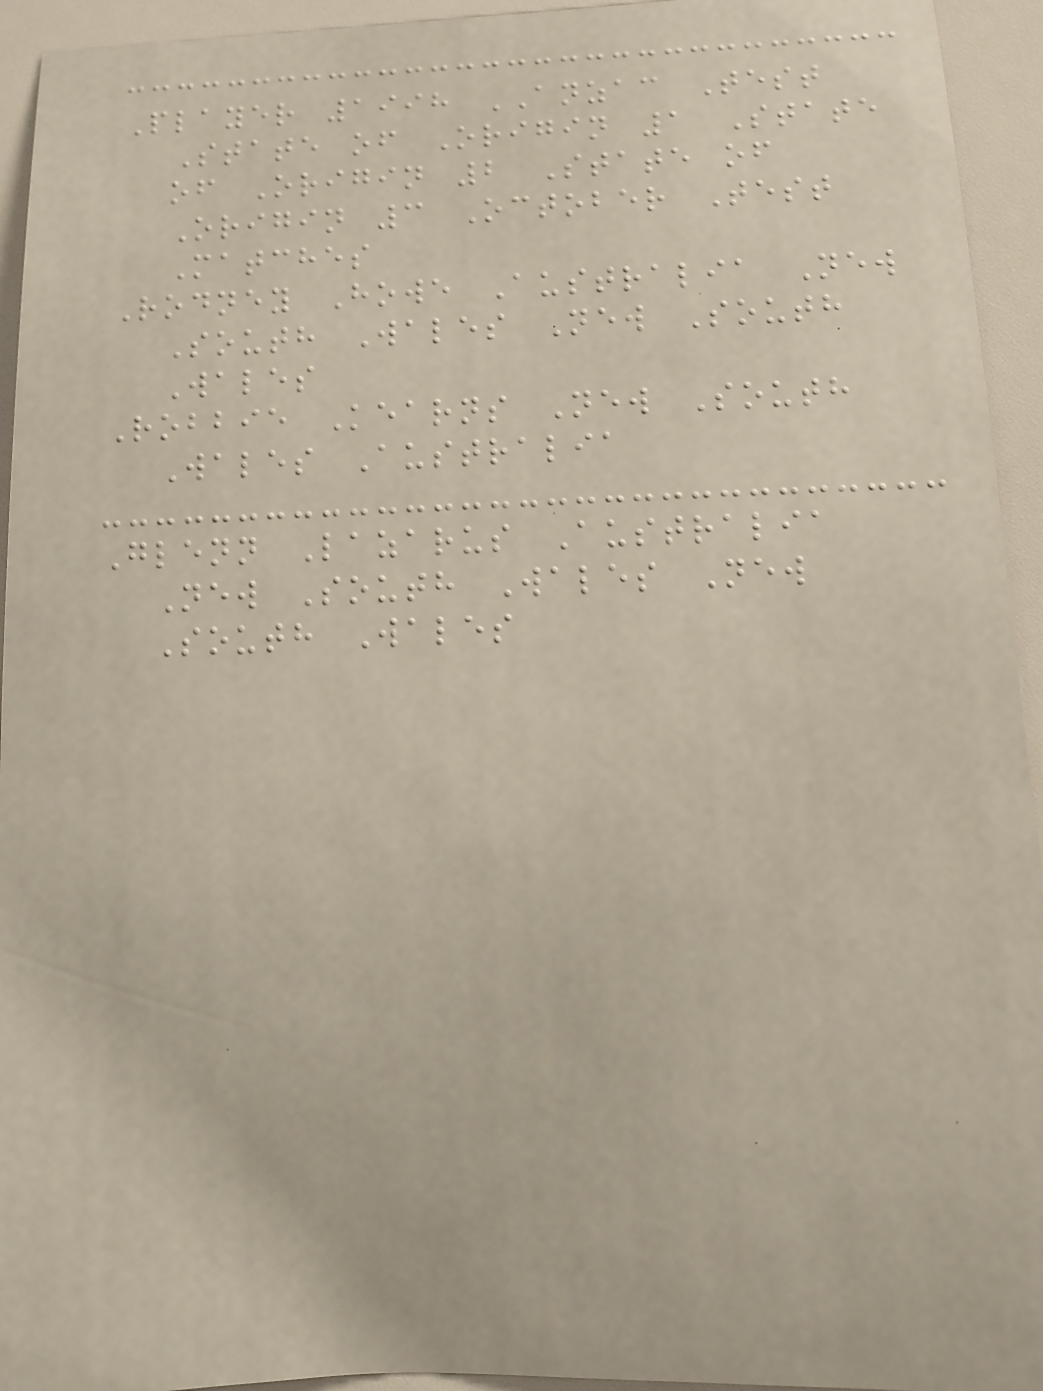Player 1998 ANZAC Test
State of Origin 1 State
of Origin 2 State of
Origin 3 October Test
Matches
Rodney Howe Australia New
South Wales New South
Wales
Robbie Kearns New South
Wales Australia
Glenn Lazarus Australia
New South Wales New
South Wales
